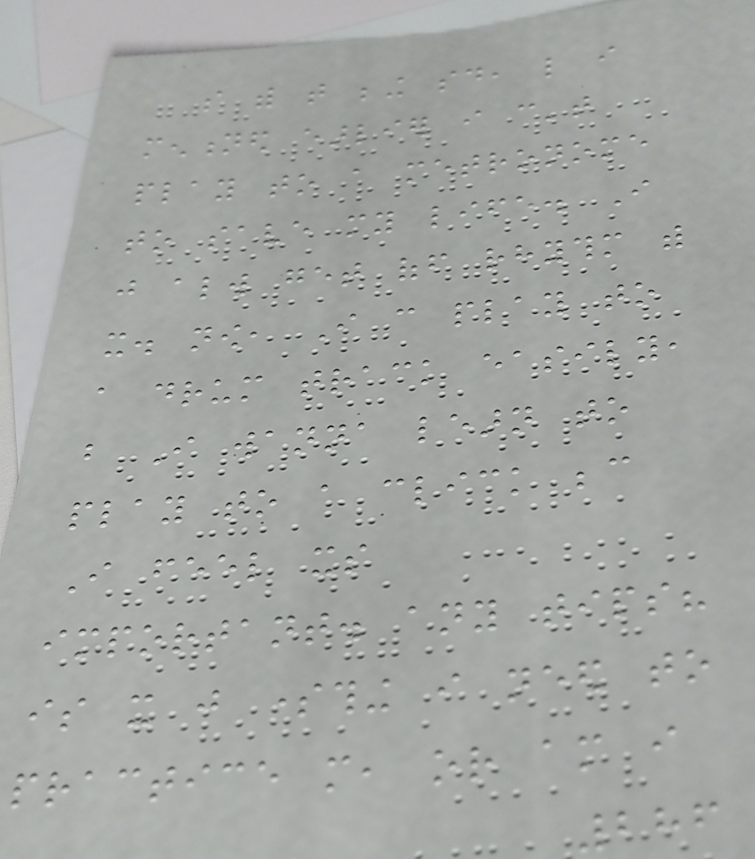so with that being said, like i
mentioned earlier i can't
play to a metronome
to save my life. I
just always get off rhythm with
it. now, I can play to
a drum track easily,
but I wanna learn to
play to a click because
I feel its
important. any tips?
is it just something i need to
practice more, or am i
286
